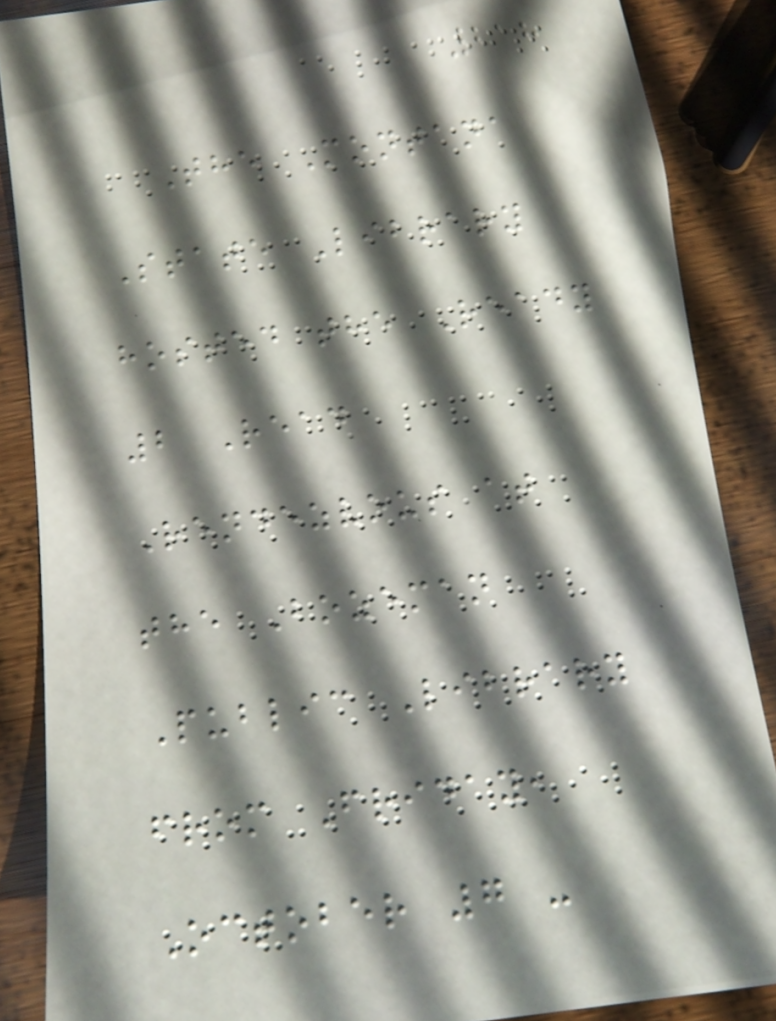218
The Montana
State Library
hosted the Ready
2 Read
Rendezvous at
the Bozeman
Public Library
from Friday,
October 7 -
